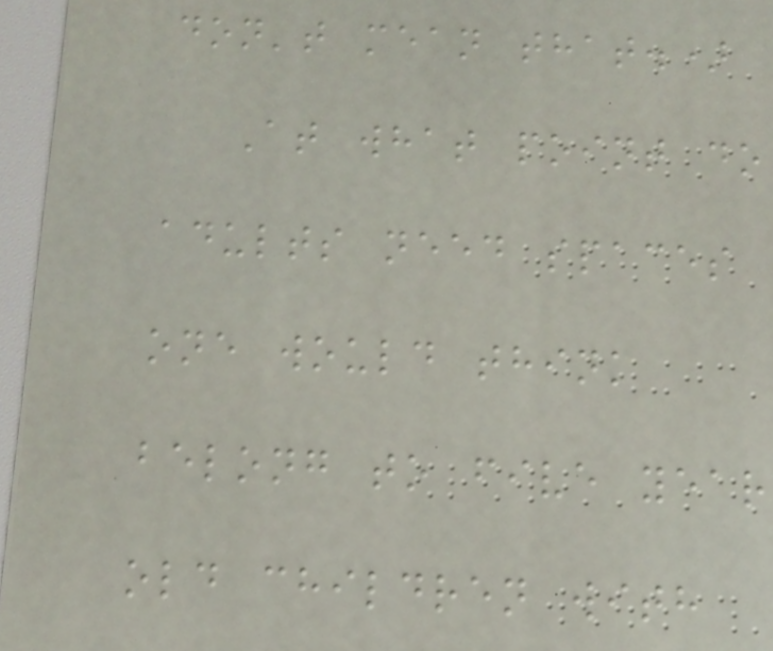don't mean that.)
At what point do
adults need spaces
one would think
belong to five year
old children with
